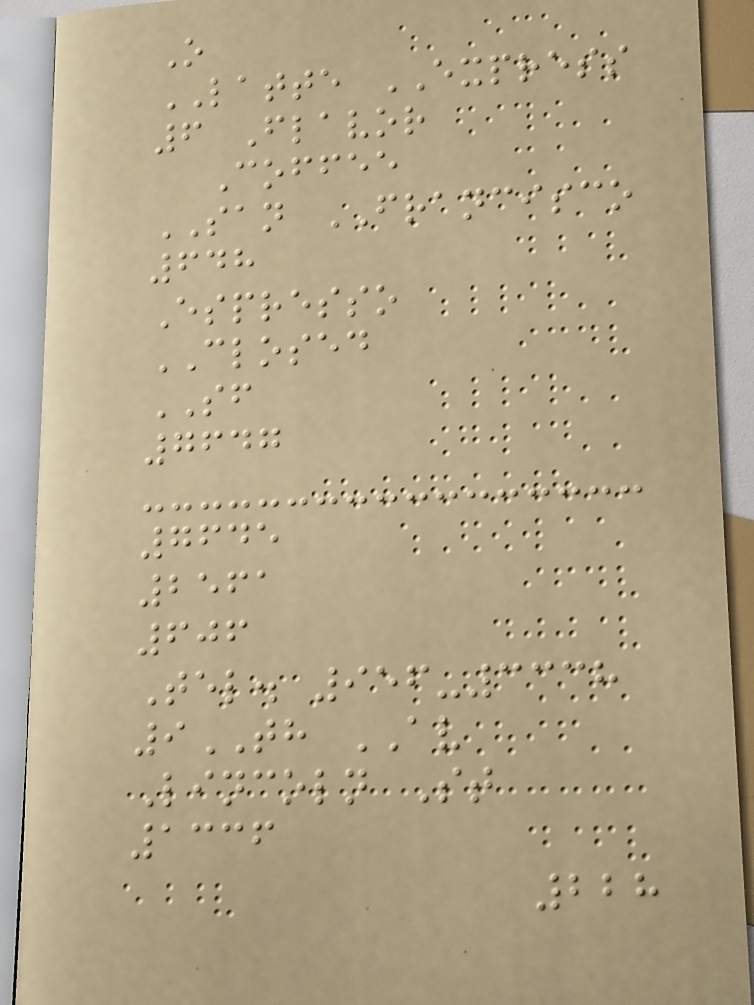O
LATTE EXPRESS
6 Flavor
Coffee
SAN FRANCISCO
648
Espresso
CLOSED
SF
7647
7645
2561
606
Tel. 956-3338
9TH AV
Lincoln St
1336
228
